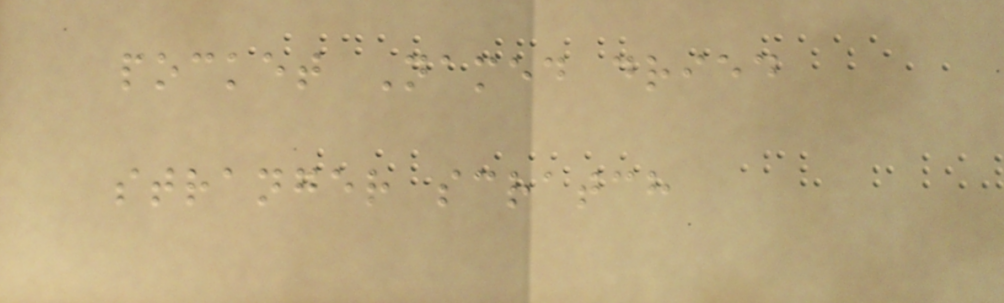pocket Named dried
stranger scratch
